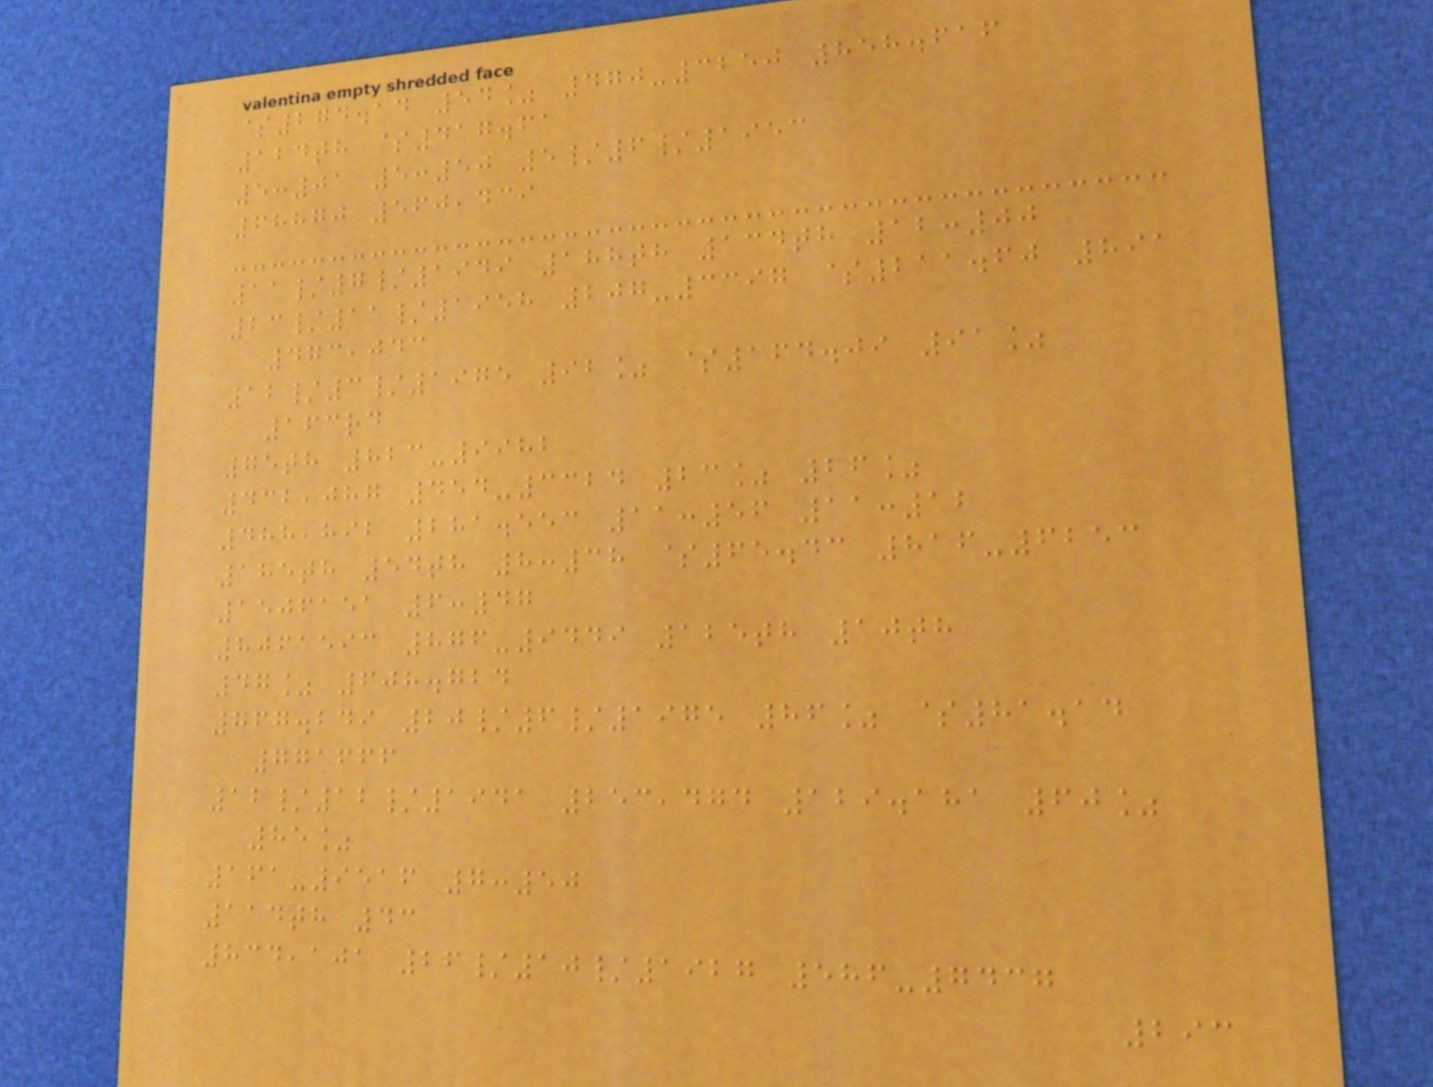$274.14 54% 470-3250 858.616
124th $417.61
5:01 5:50 5/6/1953
68870 560,439
11/7/1949 188th 134th 12:00
23/11/1958 207-3397 $211.60 891
473,043
12/3/1975 92% $164.09 91%
163rd
75th 823-9982
432,087 454-3324 23% 26%
488,892 281.553 11:56 11:12
185th 54th 8:38 $65.43 816-6253
1506151 6:47
8061593 876-9449 125th 10th
47% 608.724
767.249 20/6/1975 86% $81.14
771666
12/12/1941 253,474 129.181 60%
85%
161-9516 7:50
114th 43
834,101 26/10/1927 586-7437
293
